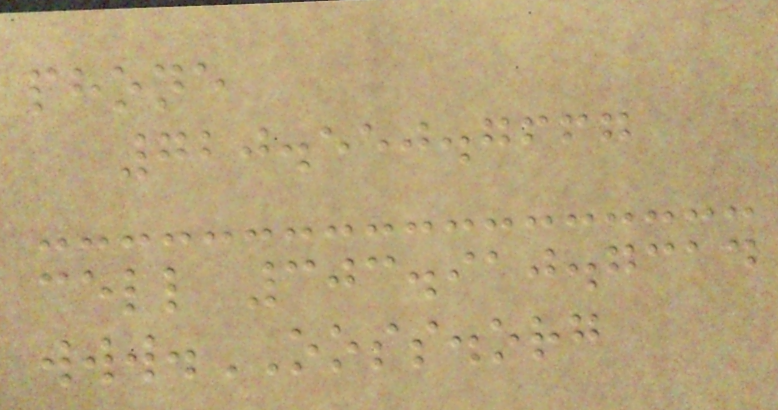phone
720.550.7667
cell 303.910.7314
www.OOSS.org
